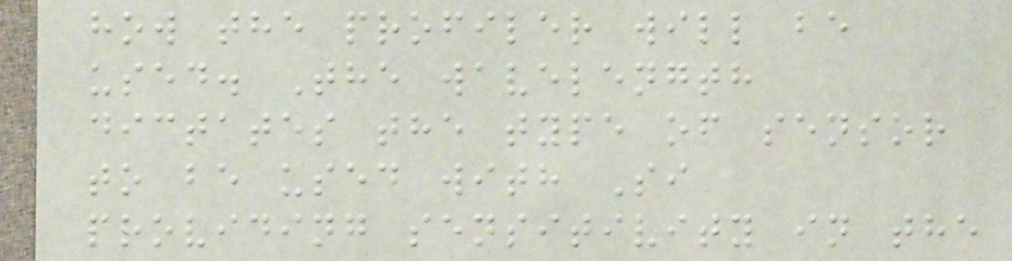how the profiler will be
used. The wavelength
dictates the type of sensor
to be used with Si
providing sensitivity in the
